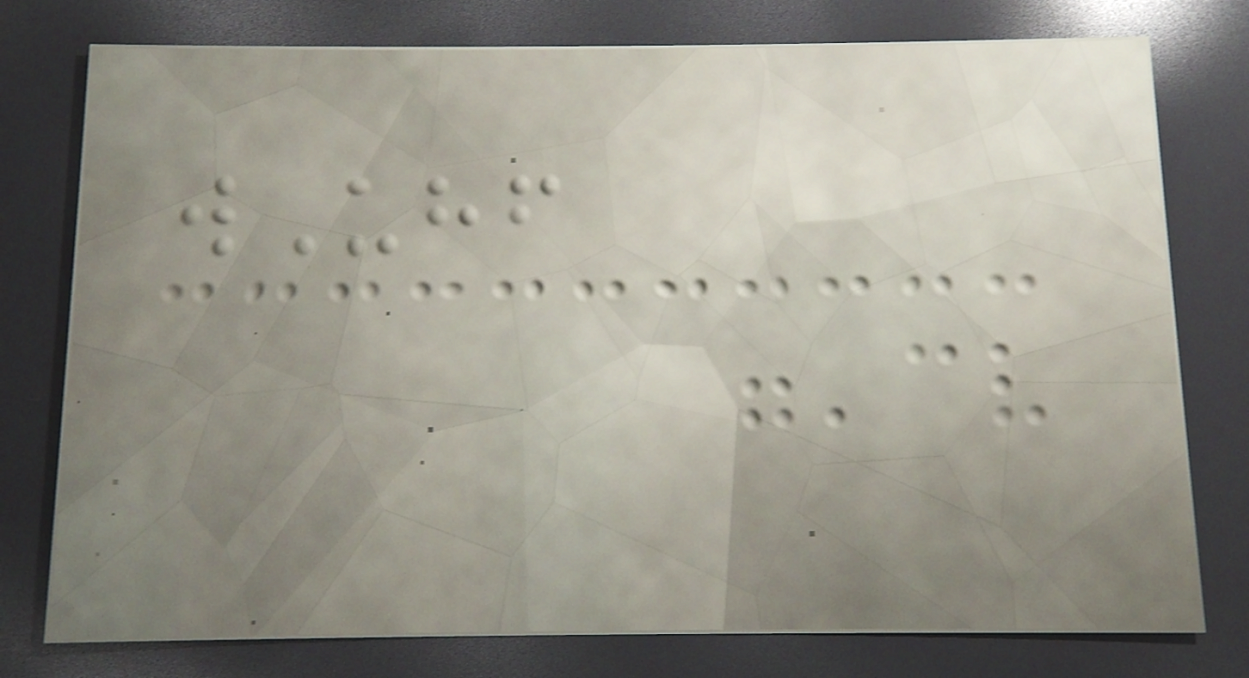wUhf
